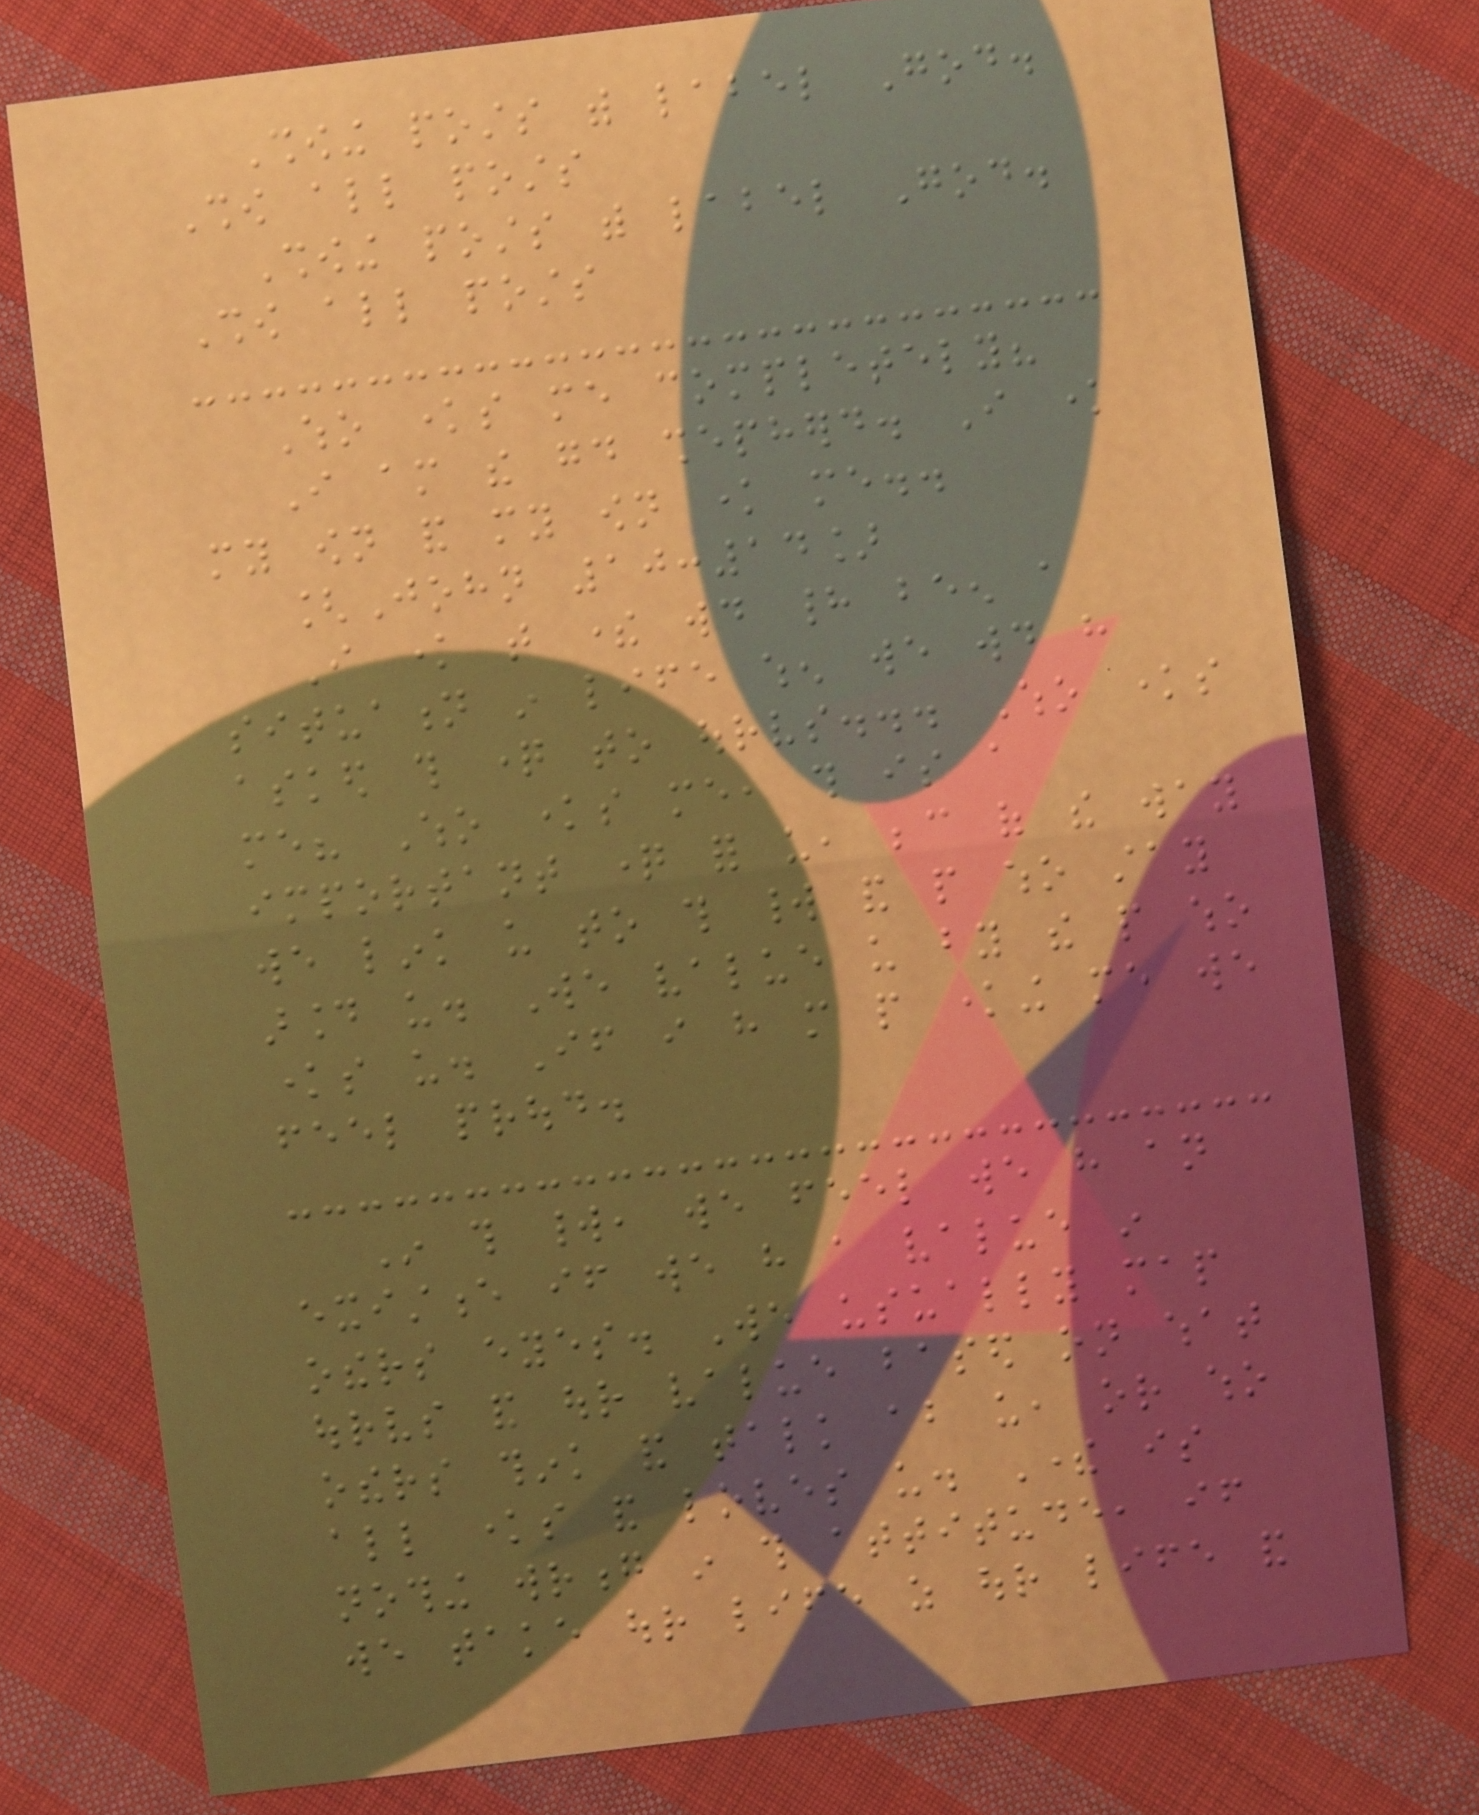Showing posts with label God.
Show all posts
Showing posts with label God.
Show all posts
Who knows me completely?
I am the good shepherd. I know
my own and my own know me..
[John 10:14]
I know that there would had been a
situation in life when we would have
asked this question to ourselves... Who knows
me? Who knows me, this is a
important question for us, because of the way
we link us to this world and people who stay
around us. We value us by the people who
knows us. If i have more people knowing me we
feel proud.
In this world, we feel we have an
existence if we have a value in
others eyes. We usually map
ourselves and our value based on what
others think and talk about us, or who
all knows and loves us. There is
nothing wrong in this attitude, if
we take our life as our life and
